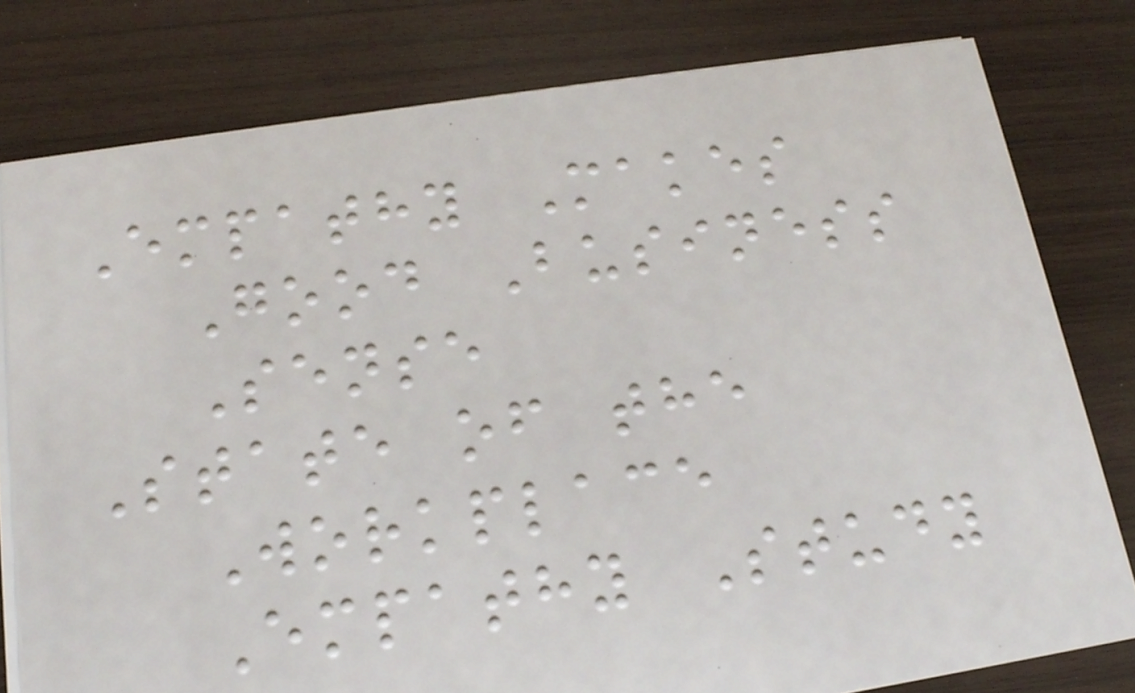Empathy Makes
Good Business
Sense
State of the
Workplace
Empathy Study
